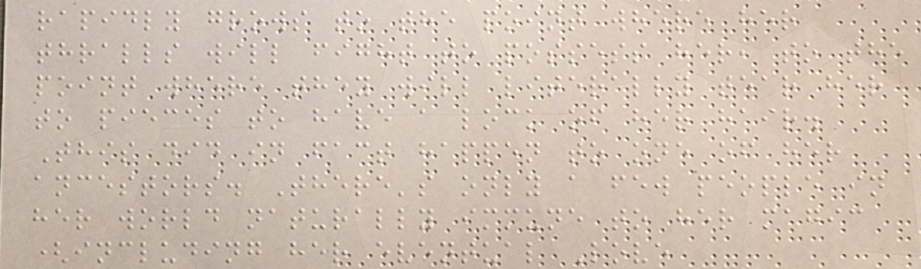rapidly grows to the point where her
thralls will fight to possess her, to the
point where they will literally tear her
to pieces to have a lock of her hair.
This did in fact happen to one of her
ancestors. There's only a few people in
her world naturally immune to her magic
(including her eventual Love
